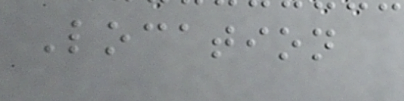Location
